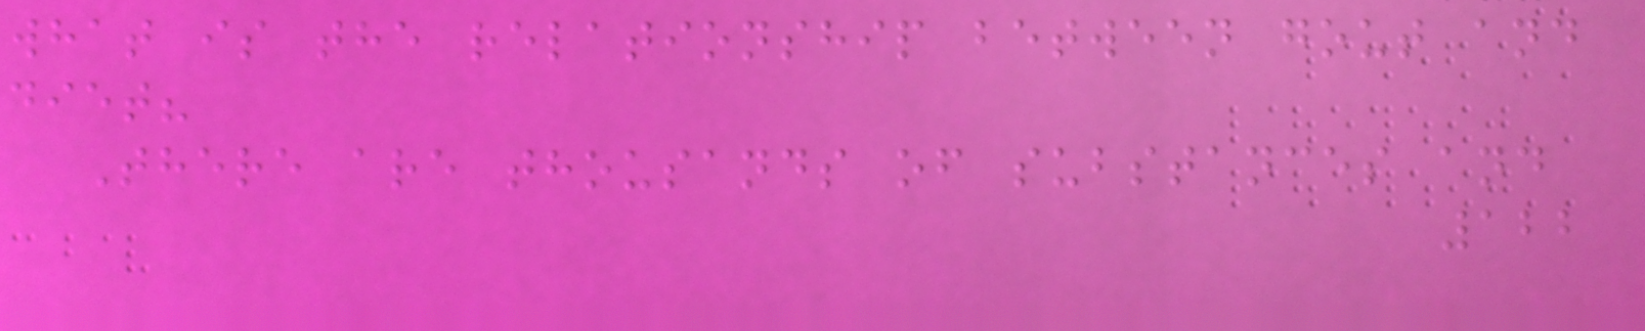what is the relationship between gout and
diet?
There are thousands of substances and
122
